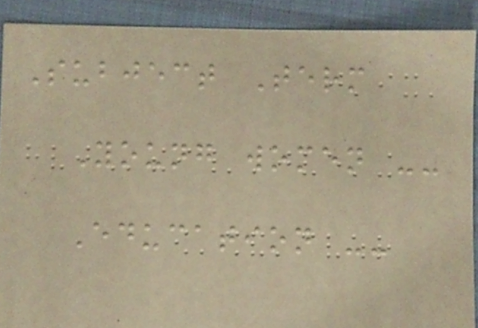Subject Term
Young women --
Education --
